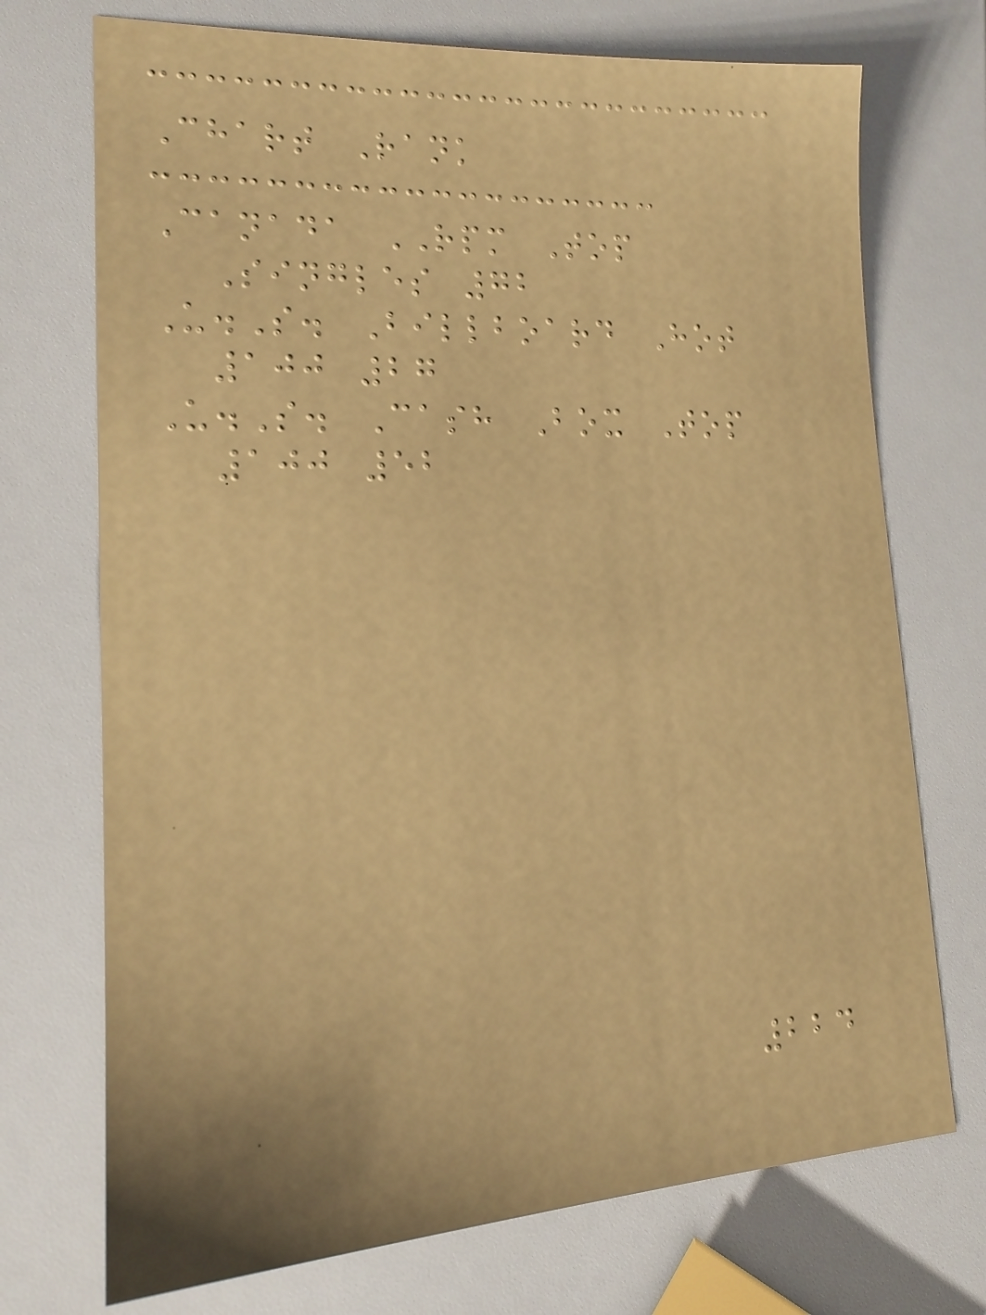Chart Rank
Canada RPM Top
Singles 72
U.S. Billboard Hot
100 27
U.S. Cash Box Top
100 52
224
